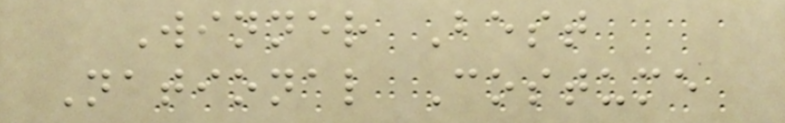Winner Best
National Costume
